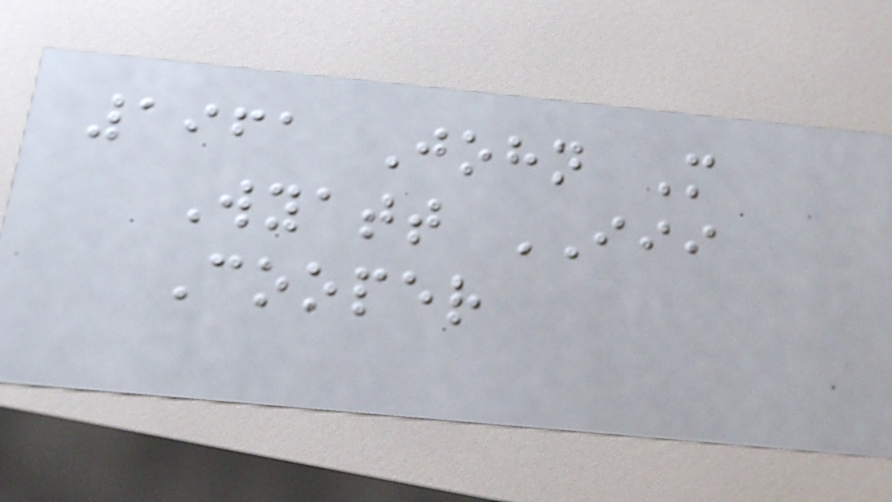1961 John M
Wyatt III
Cooper
